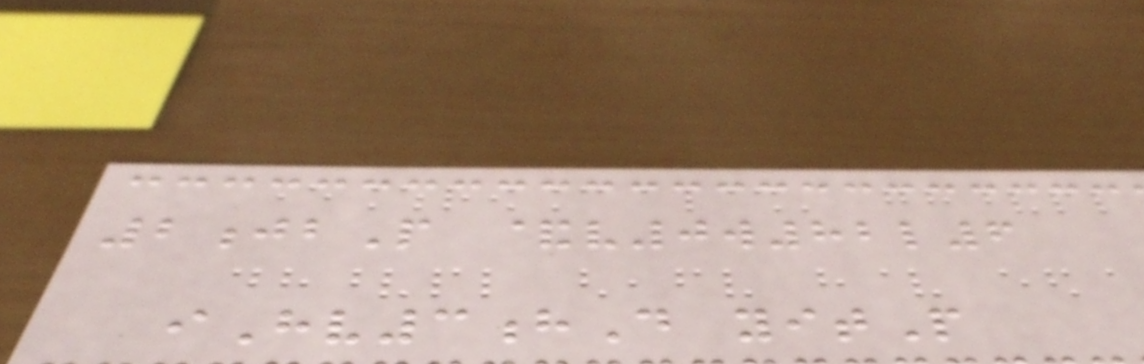2jbP &v0w82l6
iHv3hD yitP
